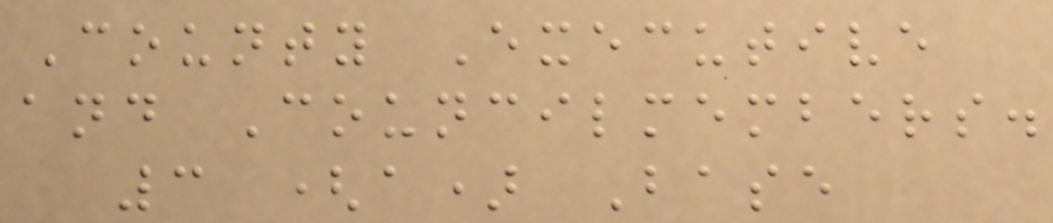County Executive
and Councilmembers.
3 (a) Base
